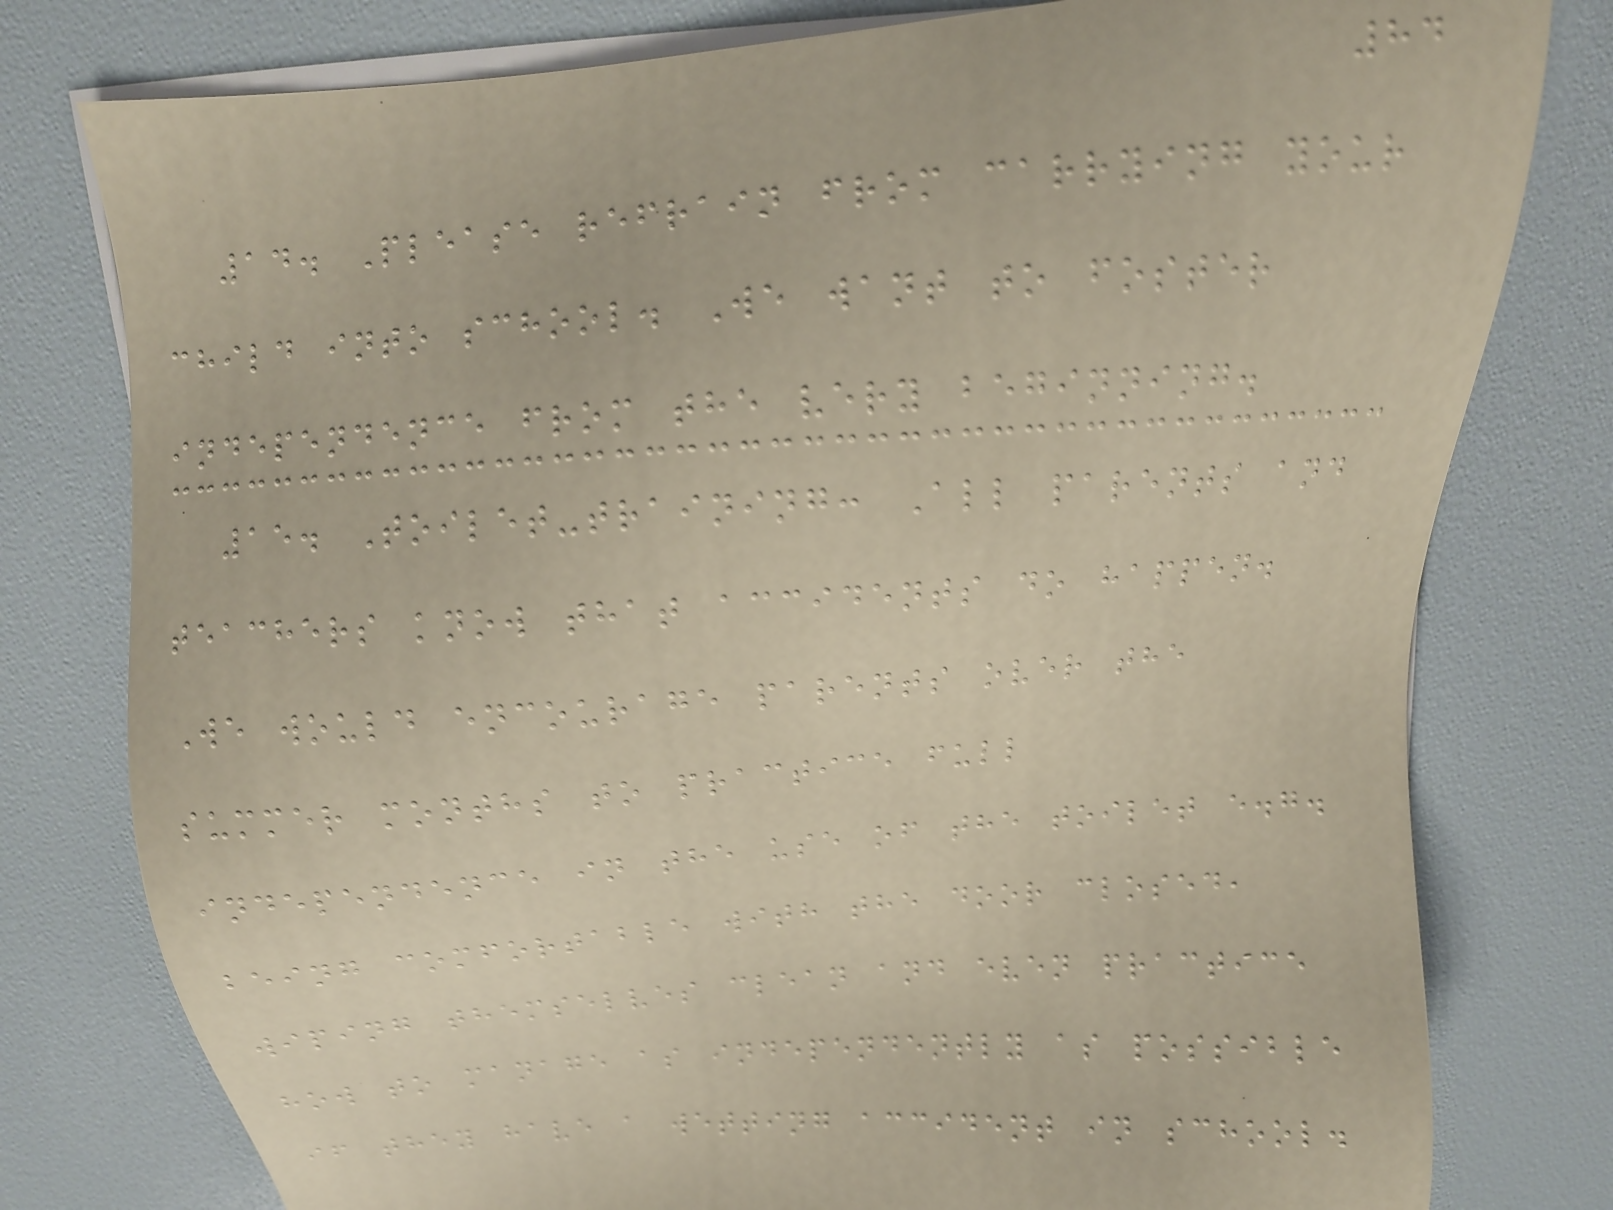84
14. Please refrain from carrying your
child into school. We want to foster
independence from the very beginning.
15. Toilet-training: All parents and
teachers know that accidents do happen.
We would encourage parents over the
summer months to practice full
independence in the use of the toilet e.g.
being comfortable with the door closed,
wiping themselves clean and even practice
how to manage as independently as possible
if they have a wetting accident in school.
